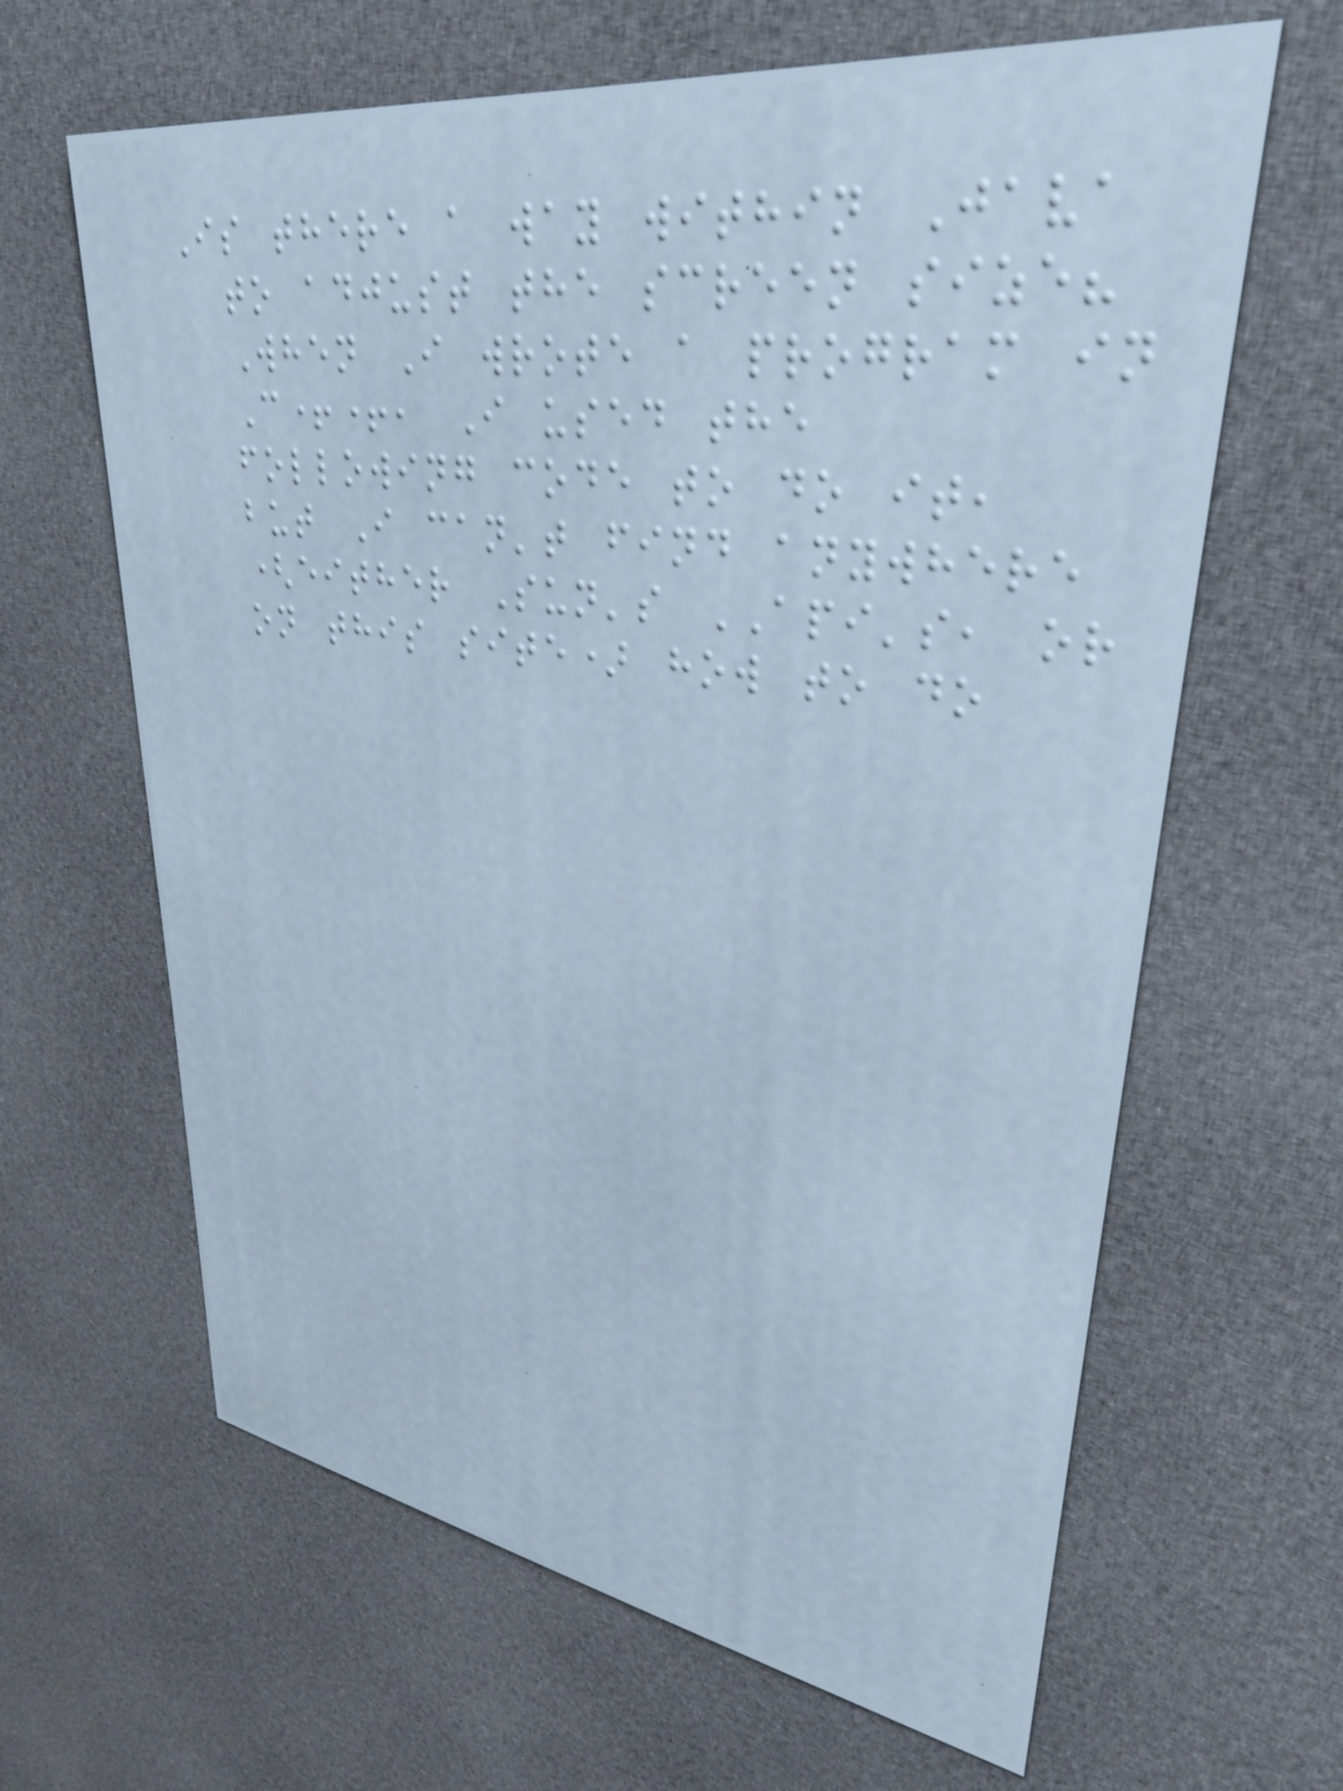Is there a way within Java
to adjust the screen size?
When I wrote a program in
C++, I used the
following code to do it,
but I can't find anywhere
(either Sun's API's, or
on this site) how to do
